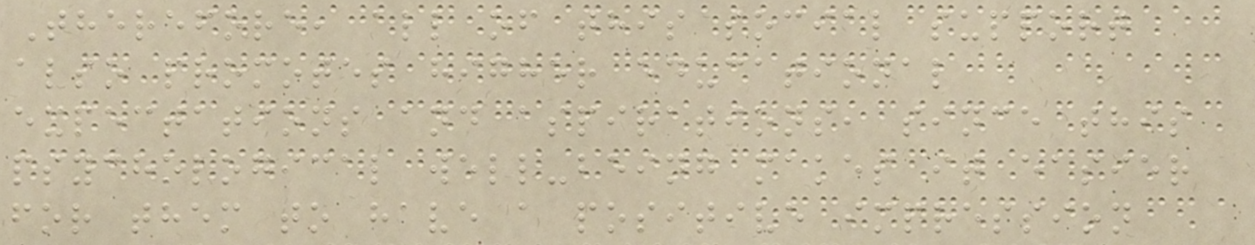Therefore, all of this social support
also promotes higher educational
expectations and aspirations, since this
psychological well-being makes it easier
for them to have a positive impression
